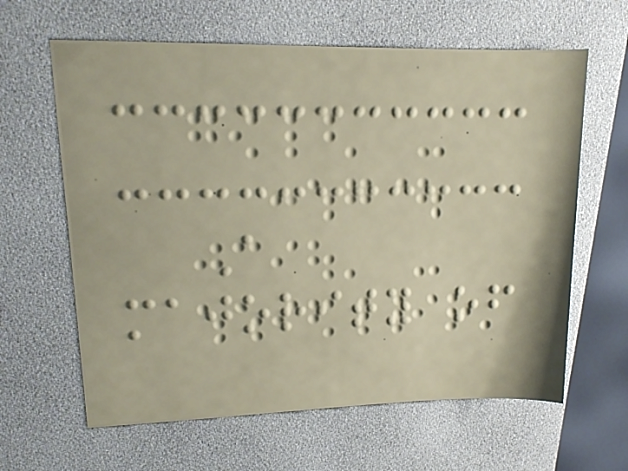A
majority of
